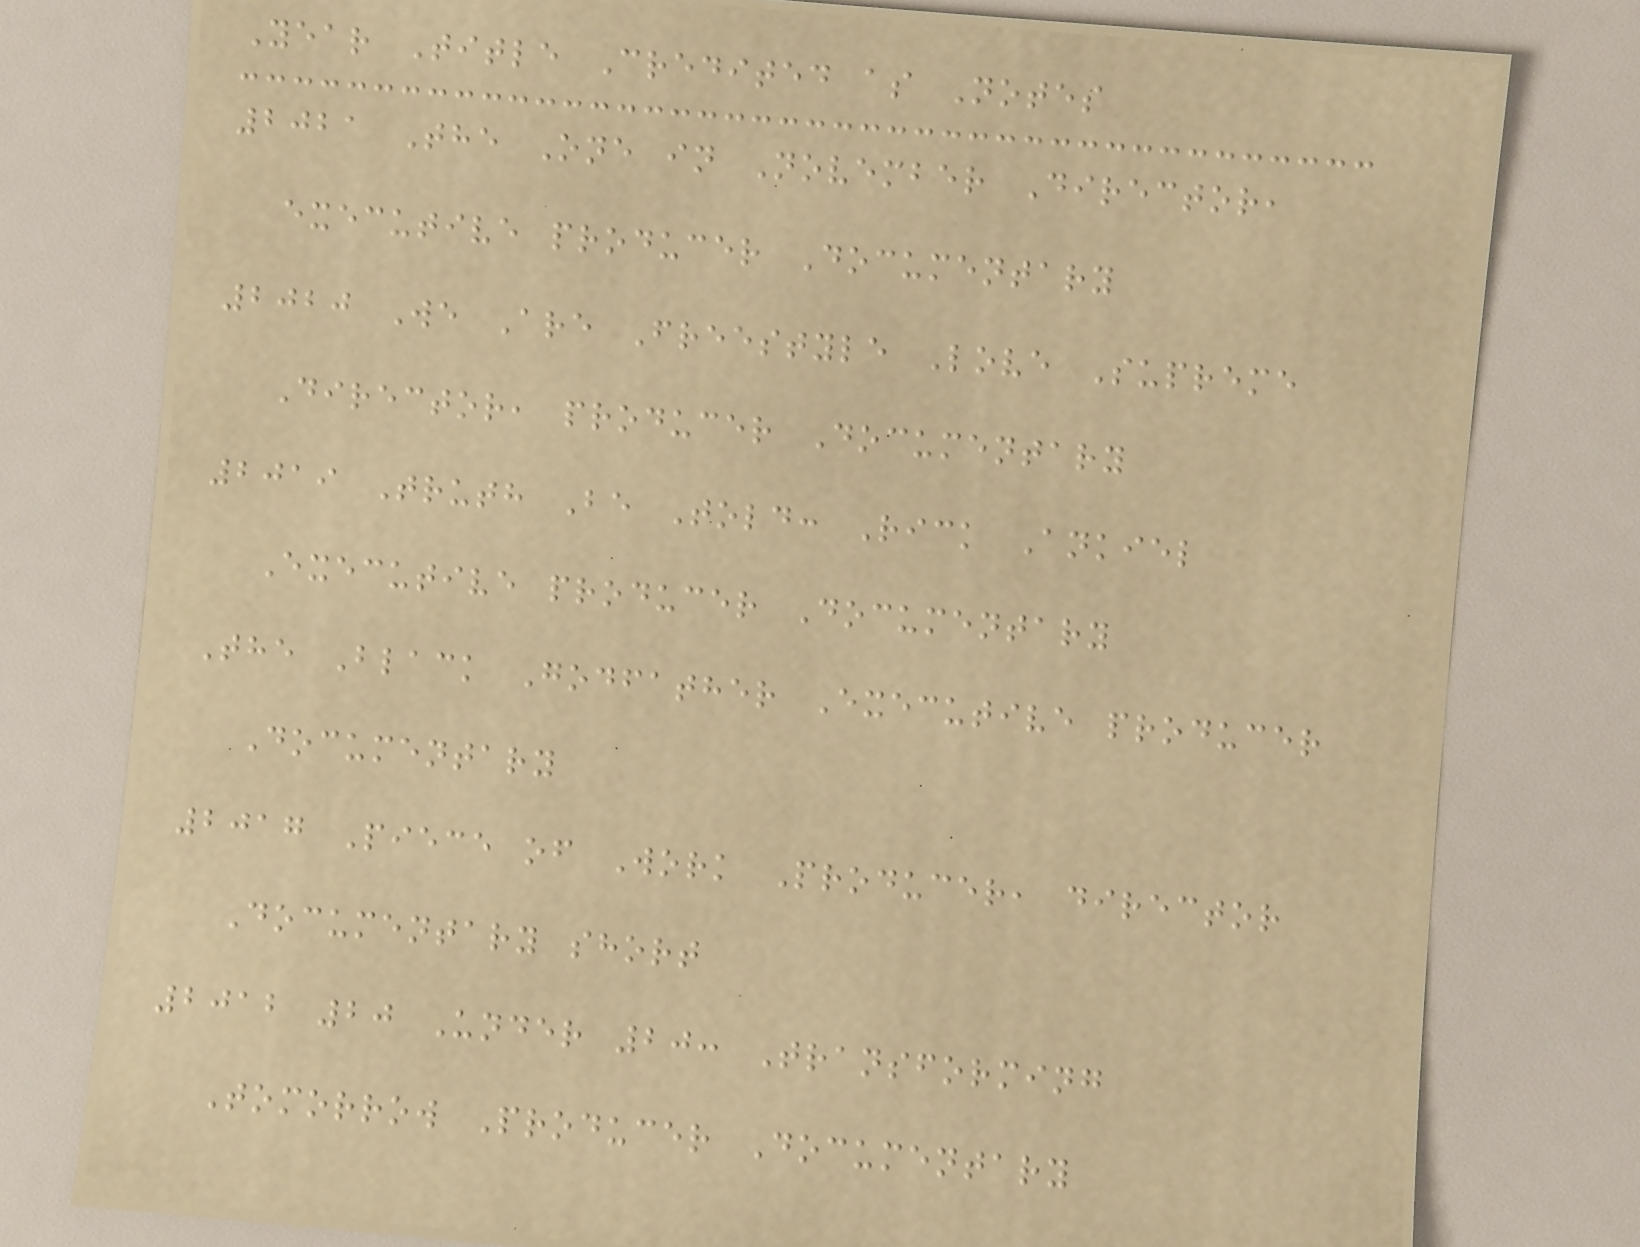Year Title Credited as Notes
2021 The One in November Director,
executive producer Documentary
2020 We Are Freestyle Love Supreme
Director, producer Documentary
2019 Truth Be Told: Rick Ankiel
Executive producer Documentary
The Black Godfather Executive producer
Documentary
2017 Piece of Work Producer, director
Documentary short
2012 20 Under 20: Transforming
Tomorrow Producer Documentary
